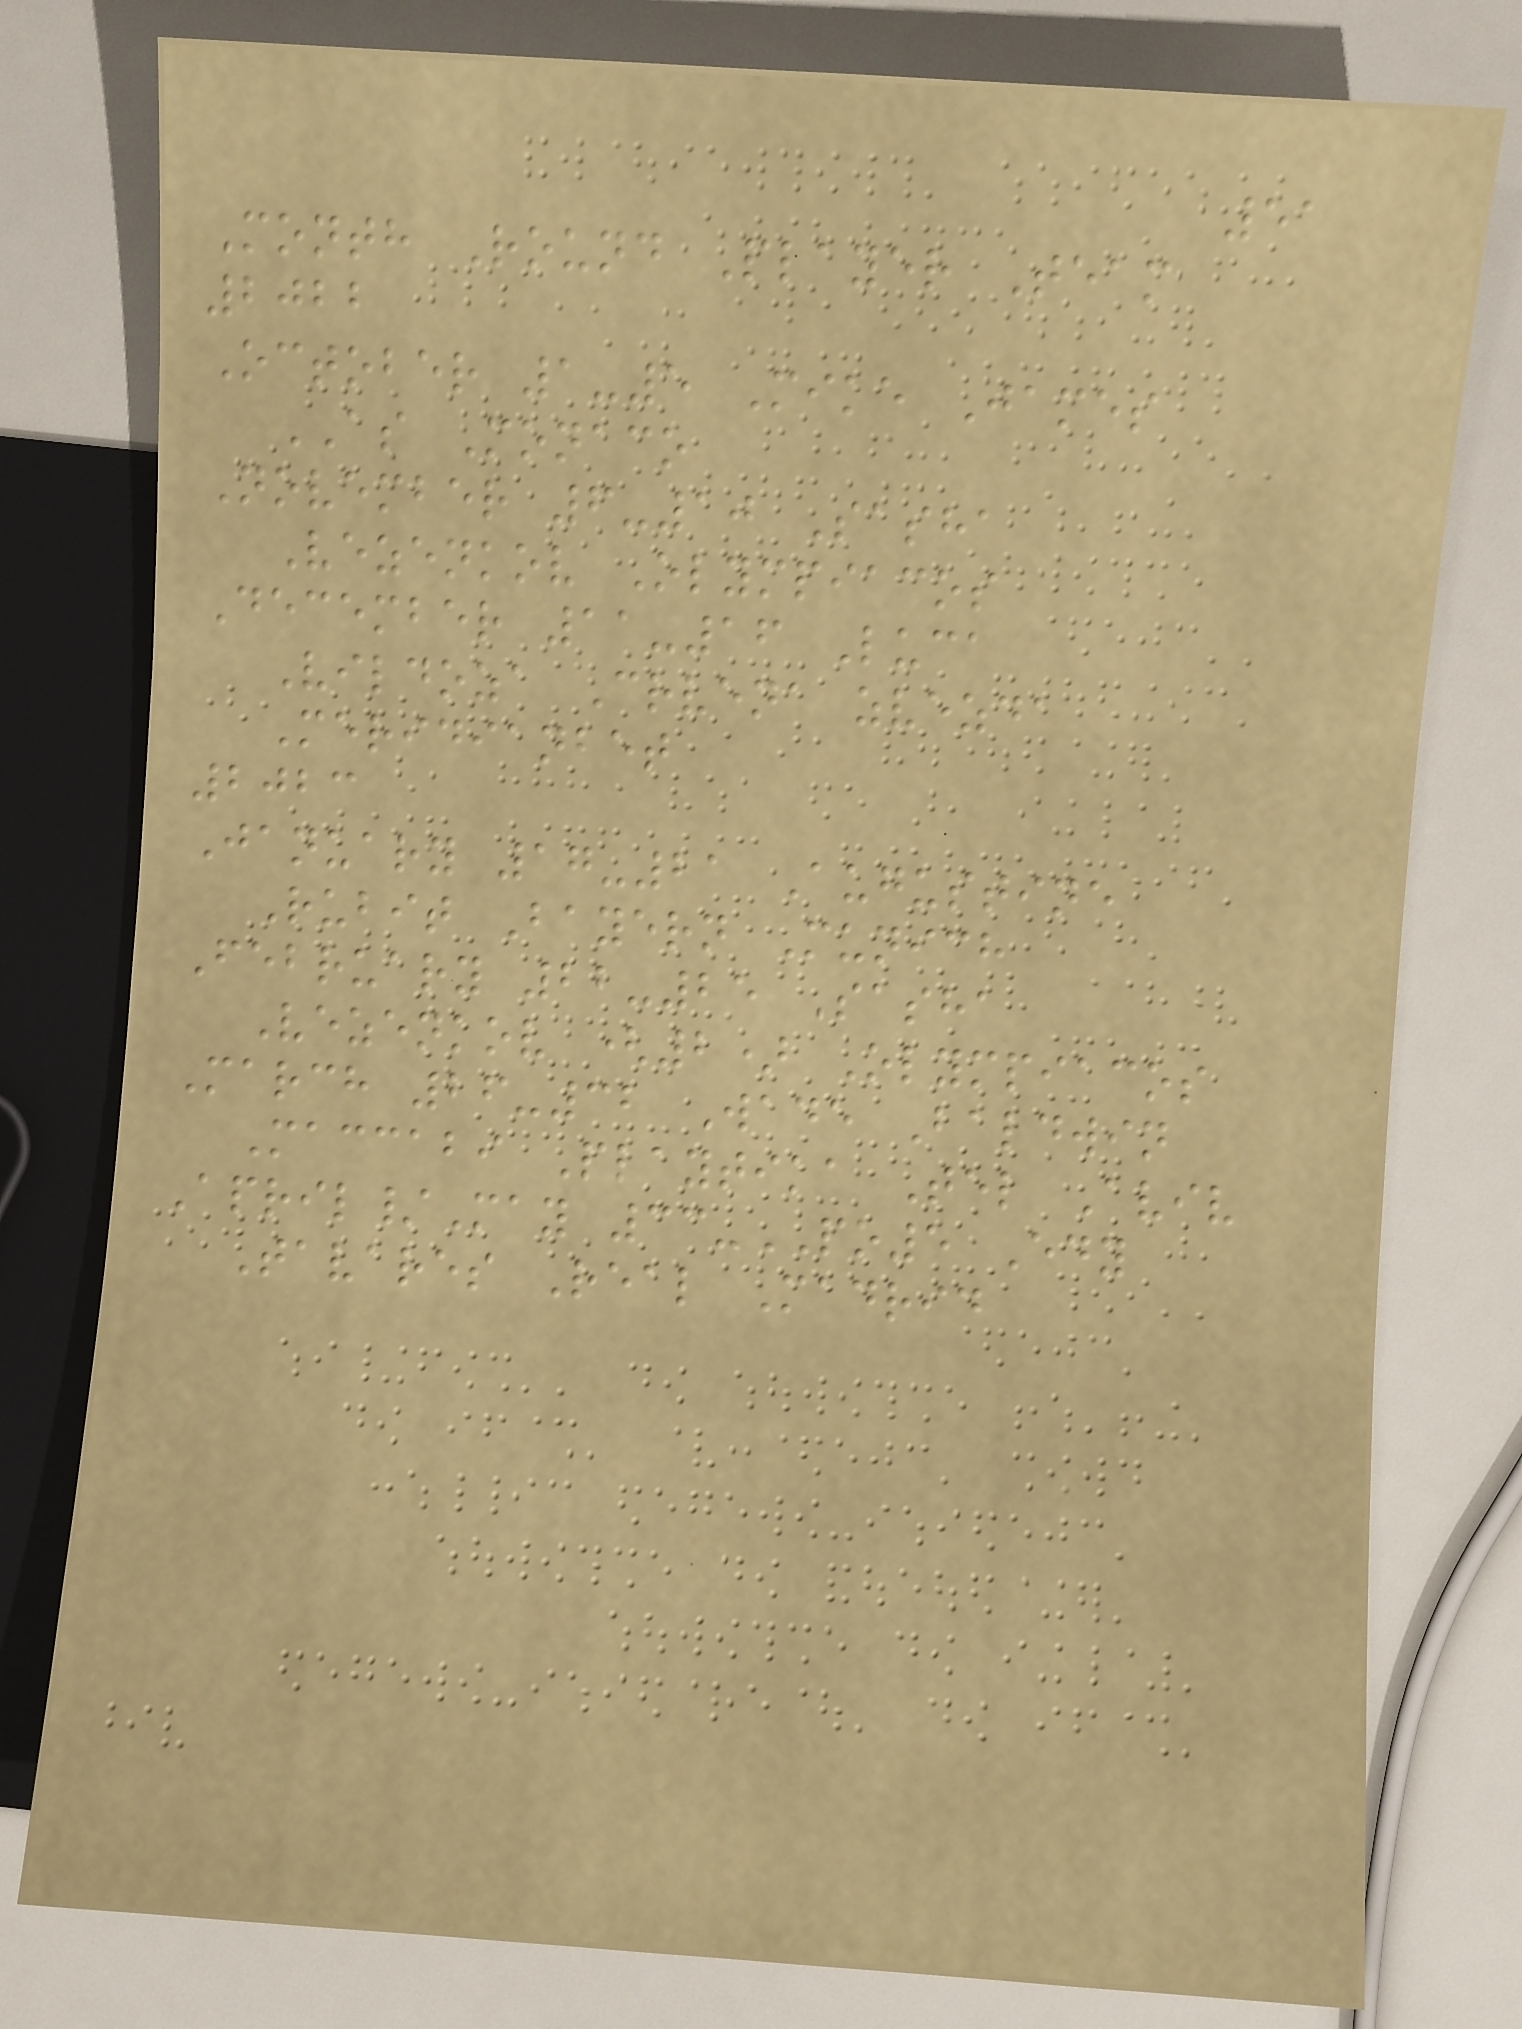51
Month Round Player Team
2022
October 1-5 Mike James
AS Monaco
November 6-10 Sasha
Vezenkov Olympiacos
December 11-16 Luca
Vildoza Crvena zvezda
Meridianbet
2023
January 17-21 Augustine
Rubit Bayern Munich
February 22-25 Sasha
Vezenkov (2) Olympiacos
March 26-32 Wade Baldwin
Maccabi Playtika Tel Aviv
April/May 33-PO5 Edy
Tavares Real Madrid
